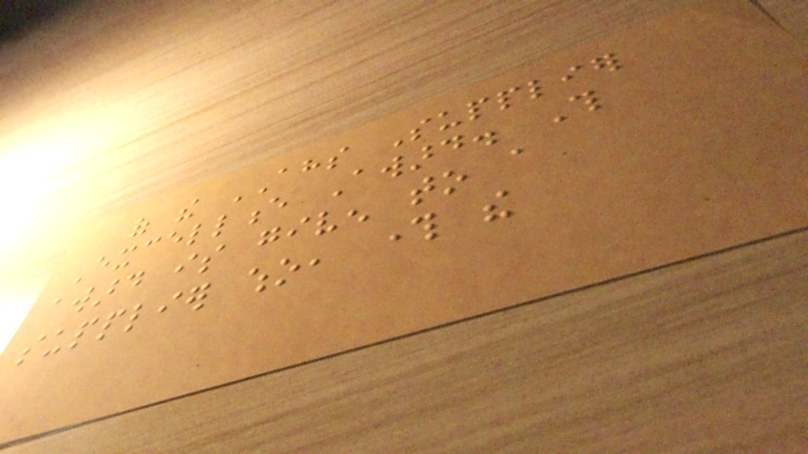of the AHS Supplier
Excellence Award. This
award is given to a
supplier who, through the
